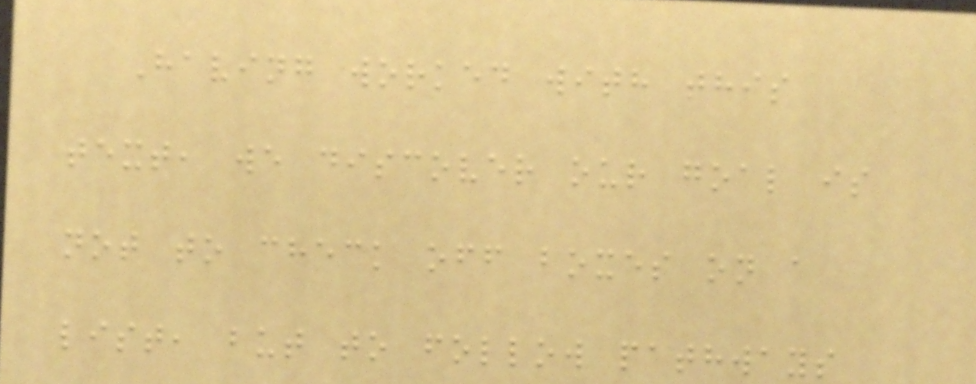Having worked with this
text, we discover our goal is
not to check off boxes on a
list, but to follow pathways
